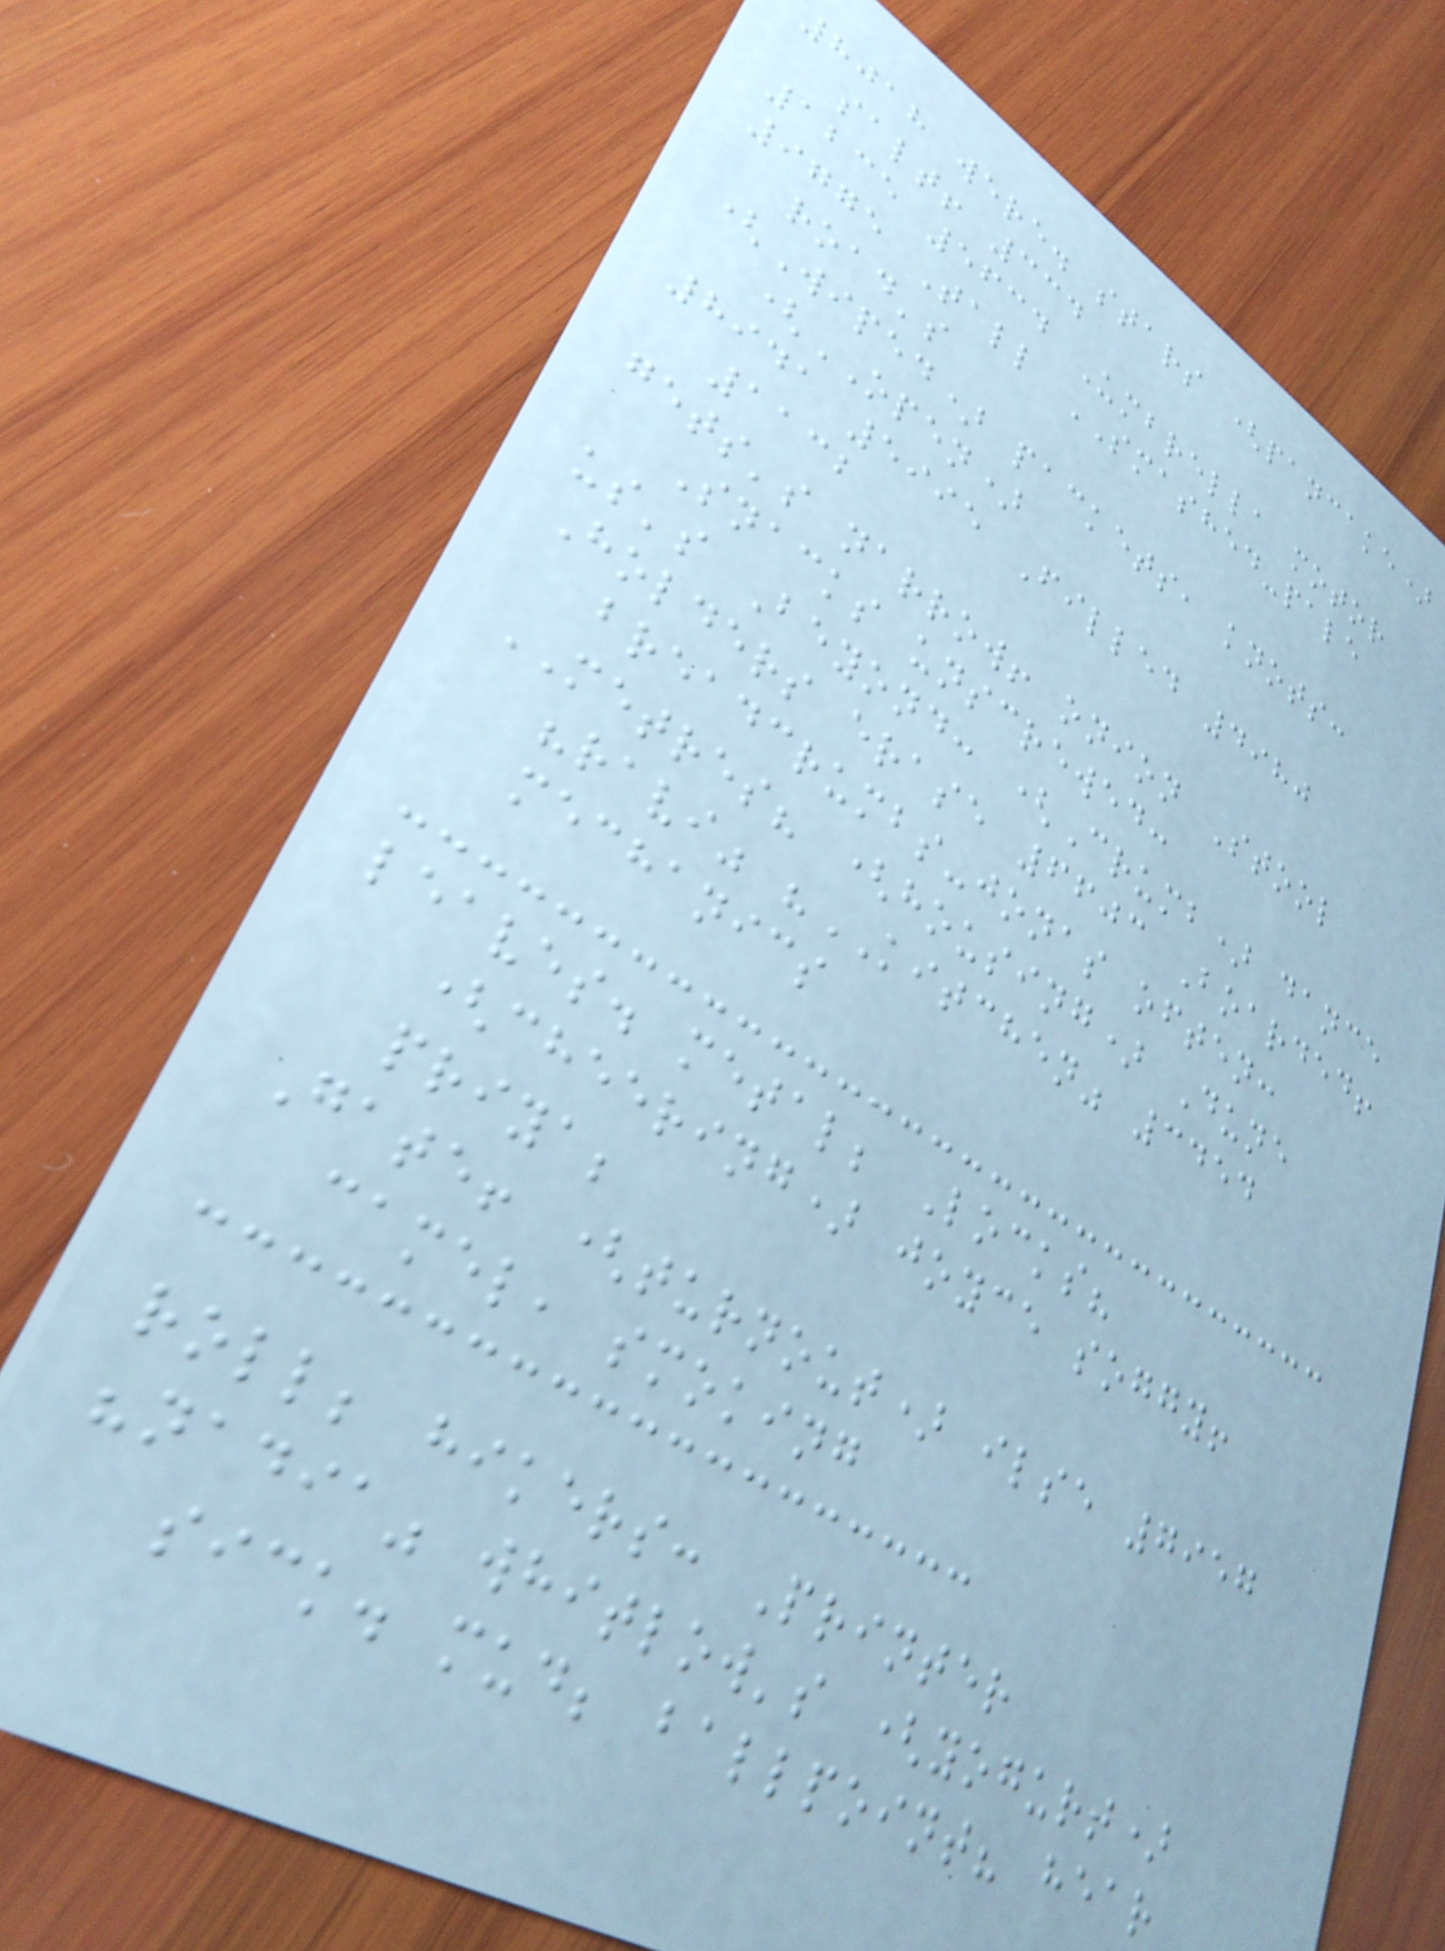8018 were. stars (pancake)
salt! 334
1235 5634 Umbrella motor
9775 Tall SMASHED-pale
road's
(Wiped) packets, knots:
(OPEN)
8941 5995 Filled 4980
1132
gets's narrow! onion Stool
Snacks unscrewed:
us's Beyond: (Crumb) dance
Holders erase 6603 Boarded!
breadcrumbs-jonas often:
METRES? (housing) Dune
"ravi" "KITCHEN" 3454
mechanics
leaves. metal; Locks?
(cheering) joyce soggy!
priya;
Gate! (turnout) ilse 7957
camel, smoking
roll; hikers: Printer
"nadia" whitlow's (yogurt)
sick. mud; ballpoint? hear
